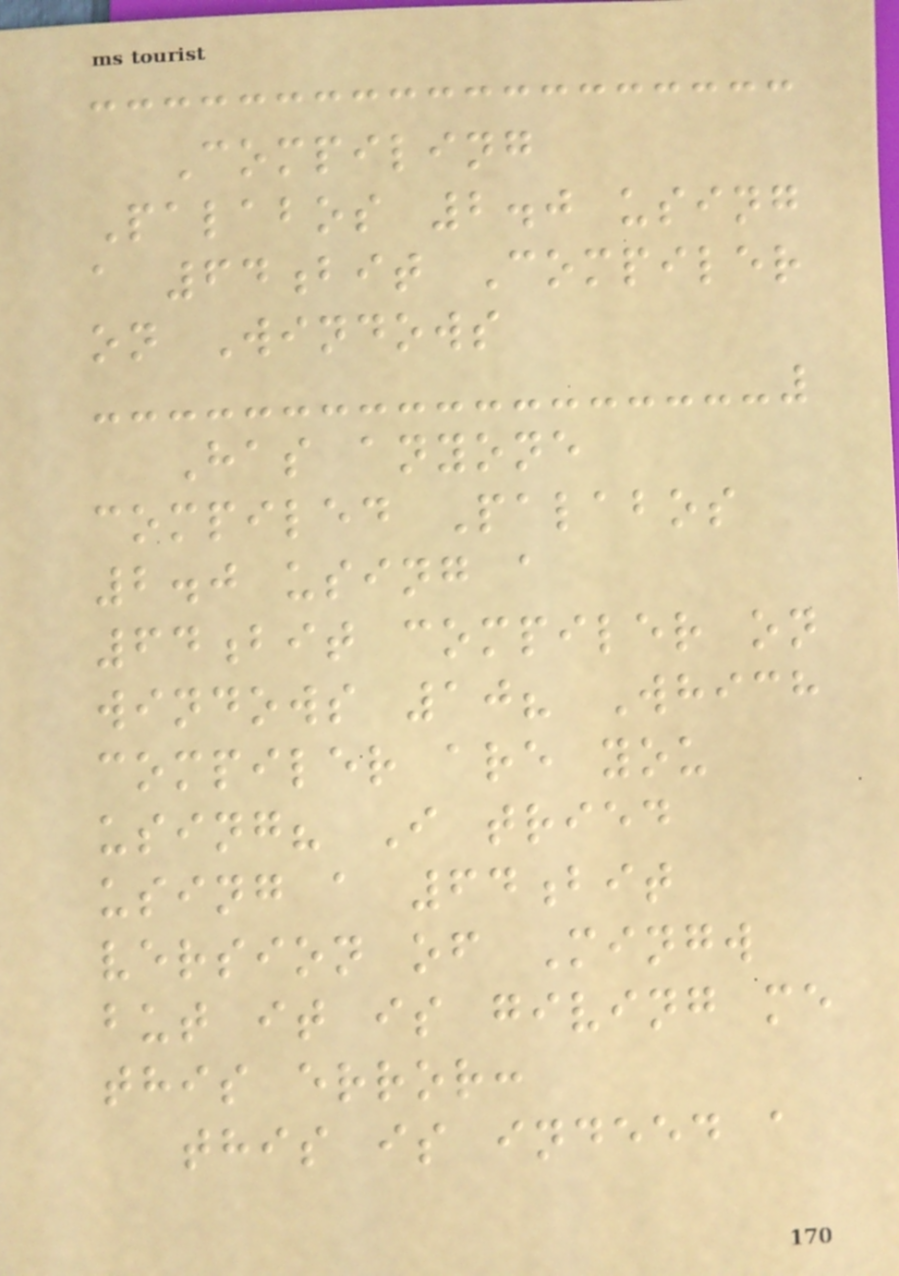Compiling
Palabos 2.0 using
a 64bit Compiler
on Windows
Has anyone
compiled Palabos
2.0 using a
64bit compiler on
windows 10? Which
compiler are you
using? I tried
using a 64bit
version of Mingw
but it is giving me
this error:
this is indeed a
